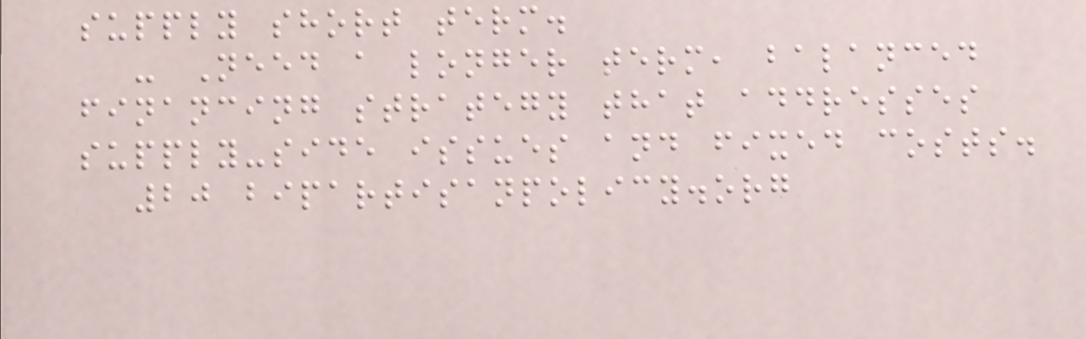supply short term.
- Need a longer term, balanced
financing strategy that addresses
supply-side issues and fixed costs.
20 bipartisanpolicy.org
